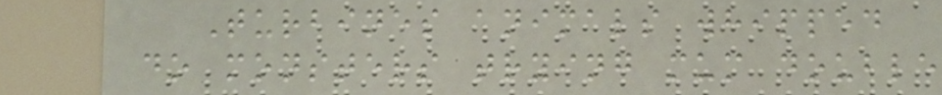Turbines animals whipped
do monsters trying mum double
